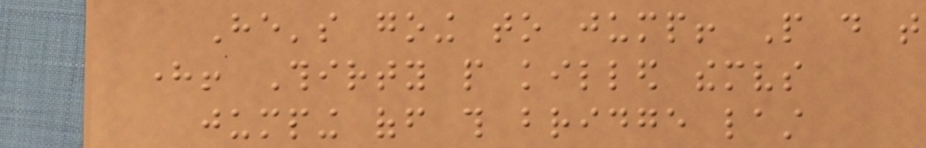He's going to jump! People do that
here! Thirty people killed themselves
jumping off this bridge last
